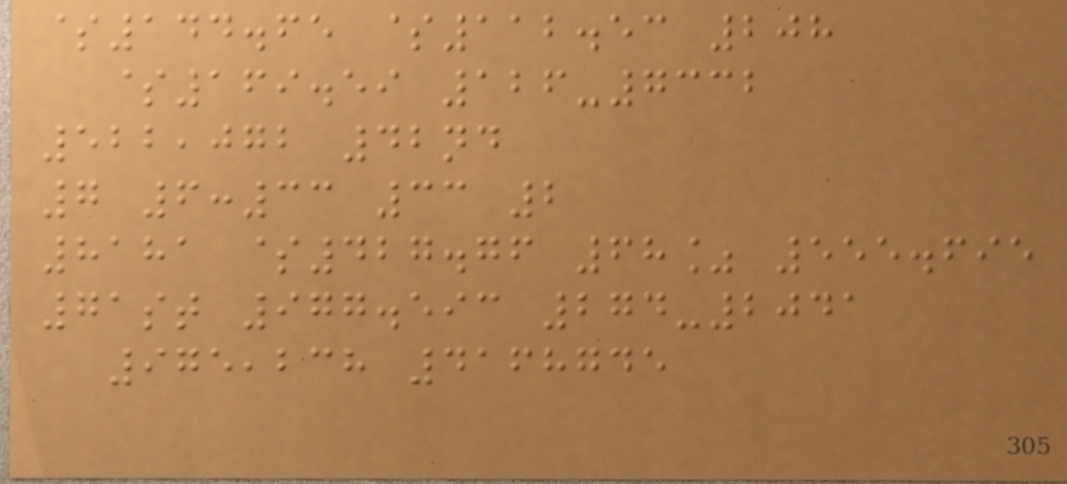$144.65 $112.53 208
$169.59 126-7332
522,072 42nd
7 6:33 33 2
8181 $427.76 68% 555.695
71st 977.593 274-2041
975,238 4168745
